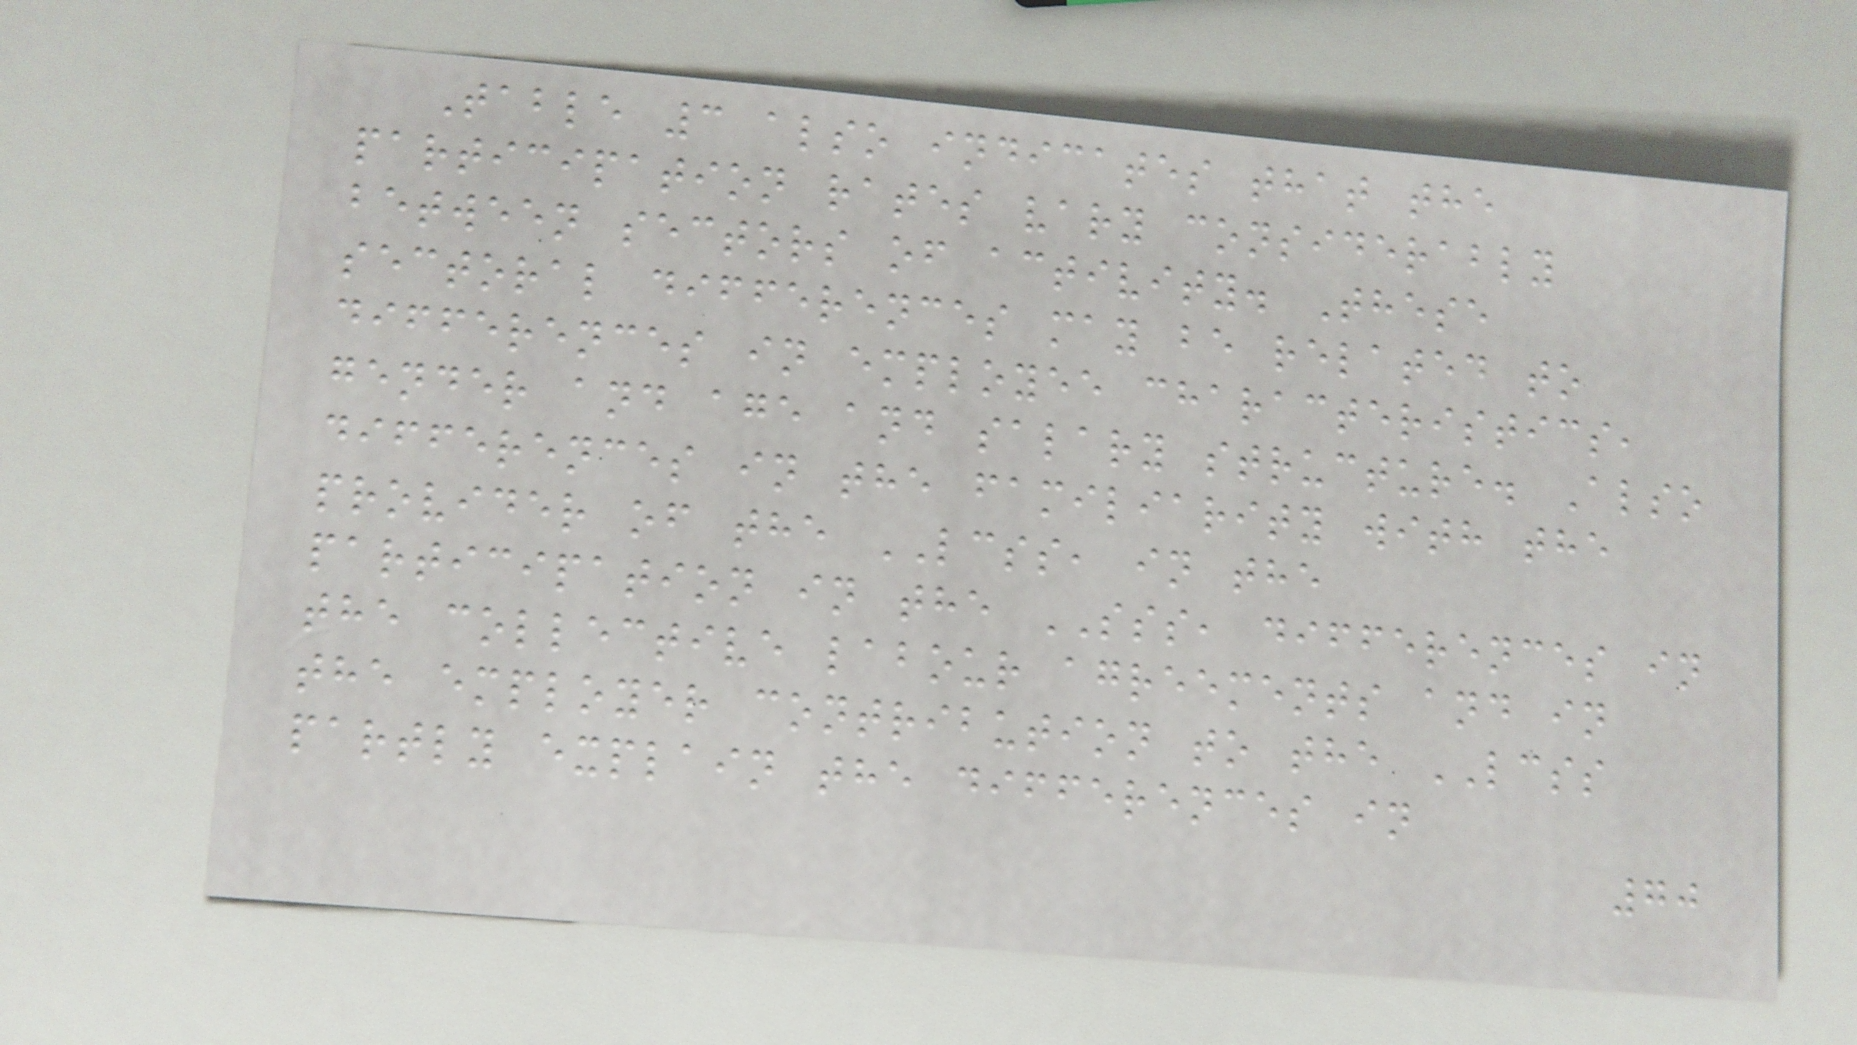Table 3 also indicates that the
participation rates vary considerably
between sectors of activity. These
sectoral differences may be related to
differences in employee characteristics,
gender and age and salary structure. Also
differences in the familiarity with the
provider of the LCSS, in the
participation in the SSS, differences in
the collective labour agreements and in
the employer contribution to the LCSS
partly explain the differences in
70
